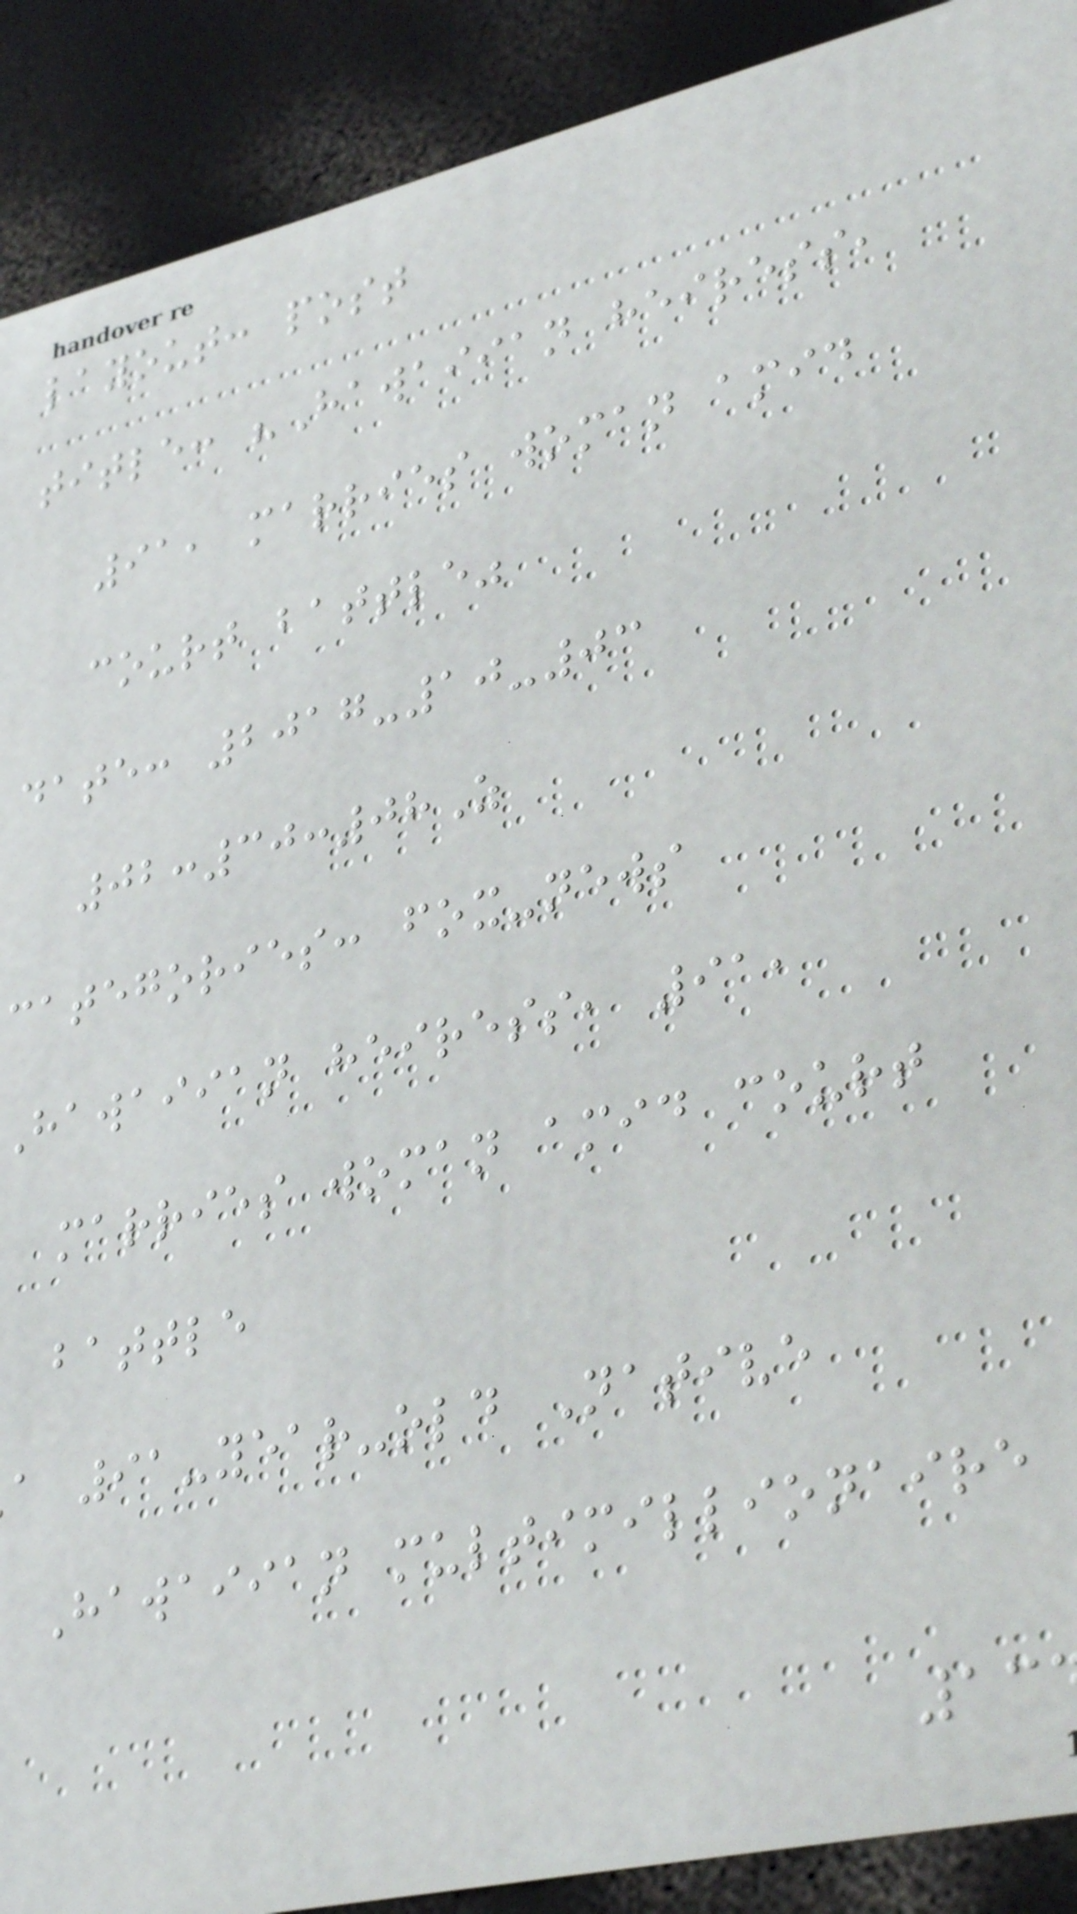layout: post
title: "Hawaiian heiress,
91, marries woman amid
court battle"
date: 2017-10-03
02:30:08Z
categories: fox-news
hawaiian heiress, 91,
marries woman amid court
battle
a 91-year-old Native
Hawaiian multimillionaire
